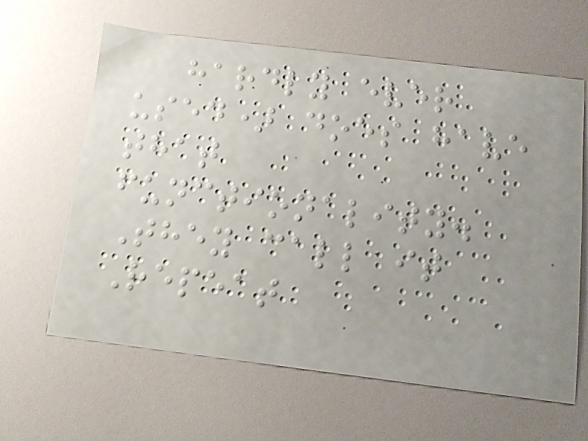hardly ever
used) does have
that
functionality.
They call it
Repeat
